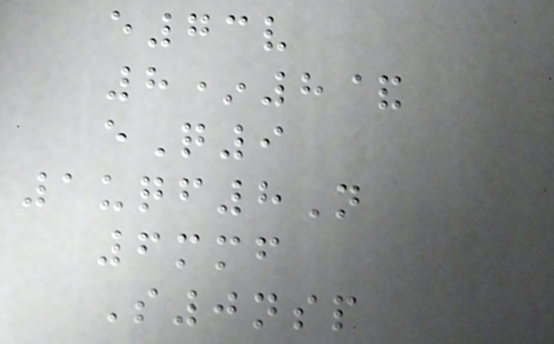e73v
8*8&
eQ9
1uqf8N
6mmf
S0nsp
